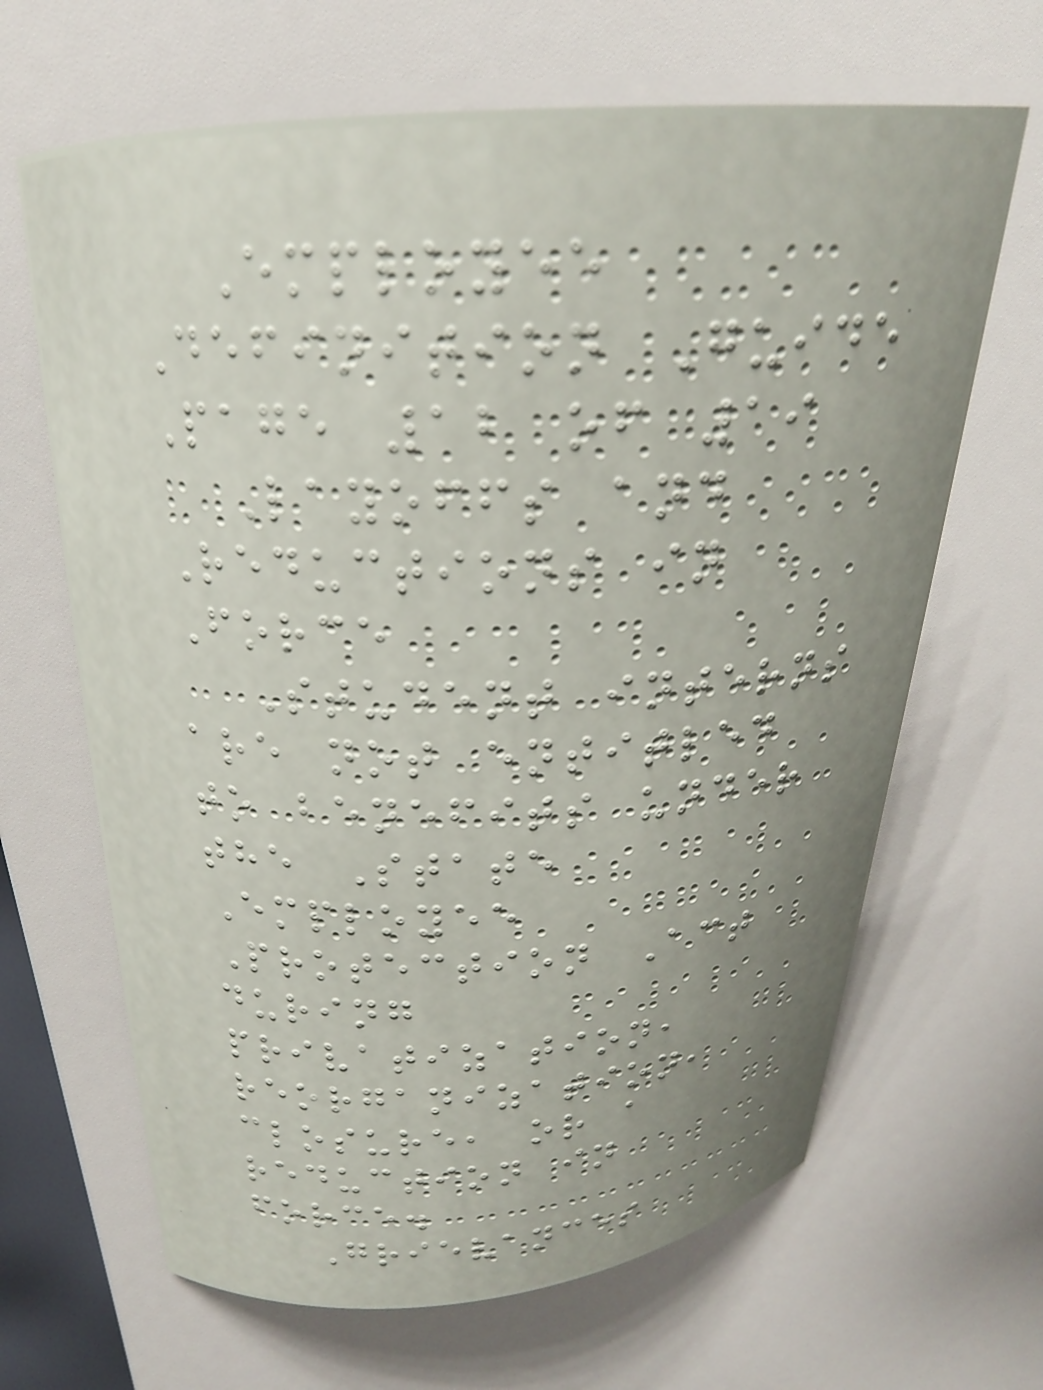Employee
Definition Guide
Page 12 of 19
Layoffs and
Reductions in
Force
Student interns
are not entitled
to benefits under
the State
Employee
Protection Act
during
privatization,
reorganization,
closure, or a
reduction in
force.
Grievances
